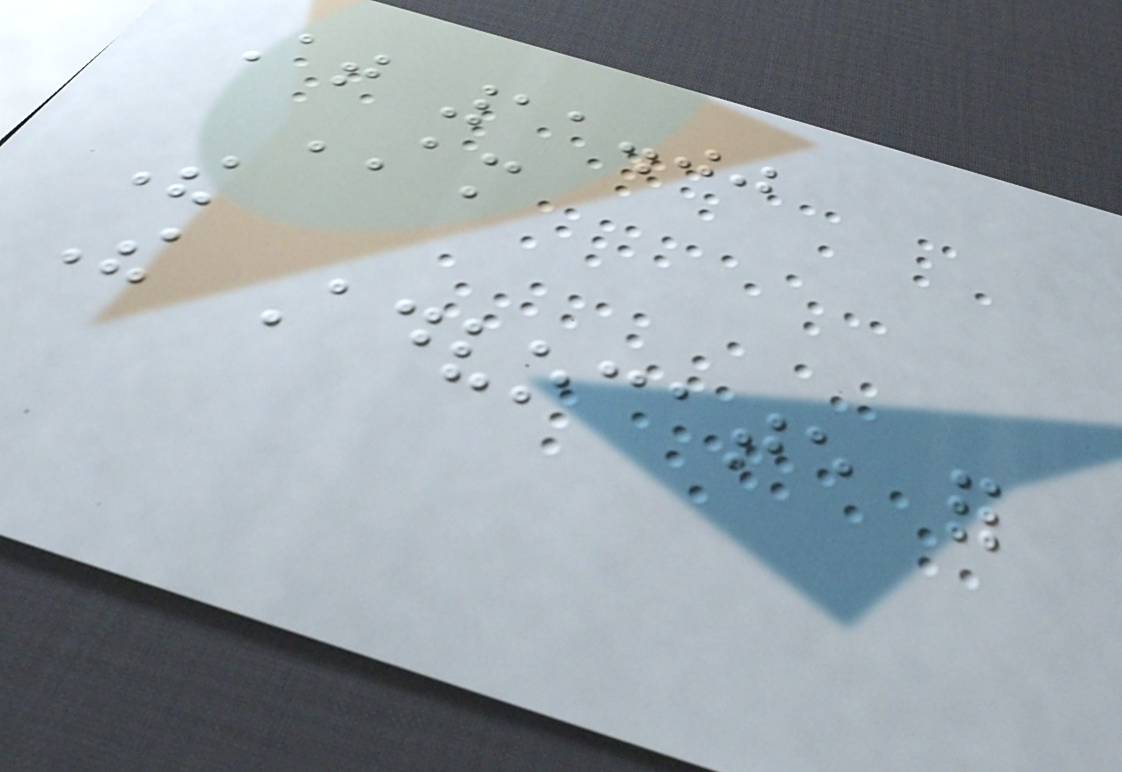At 11.00
AM
The
The Advocate for
